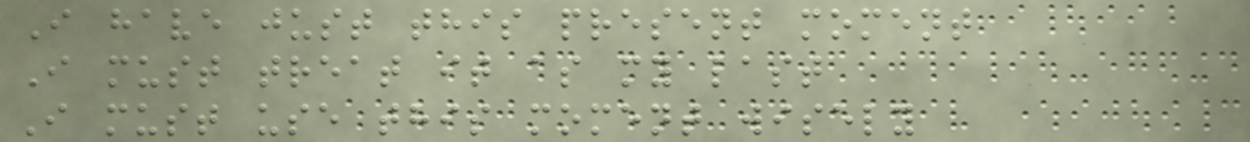I have just this present moment
I must treat it as my last
I must use this moment wisely
